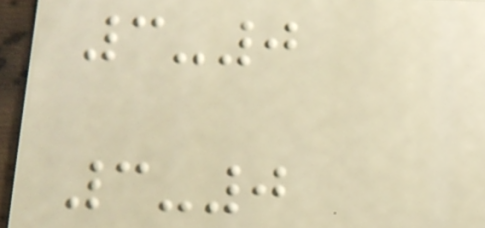3-0
3-0
